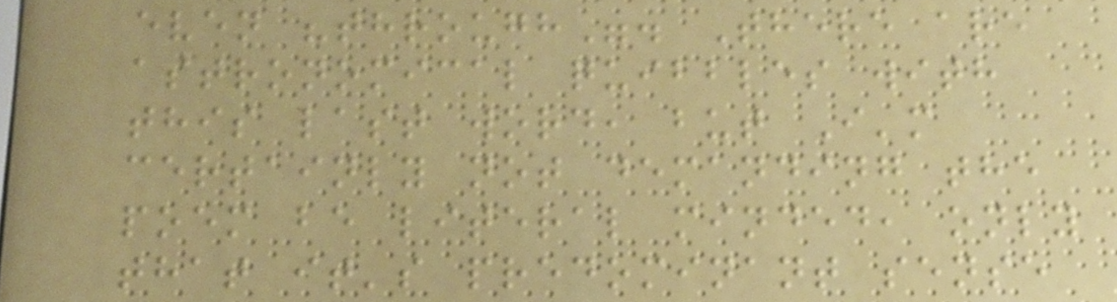even "through". There are
astronomical quibbles with
this last word, but I'm
certainly not demanding the
poem be literal minded, only
that it's predominant sense
